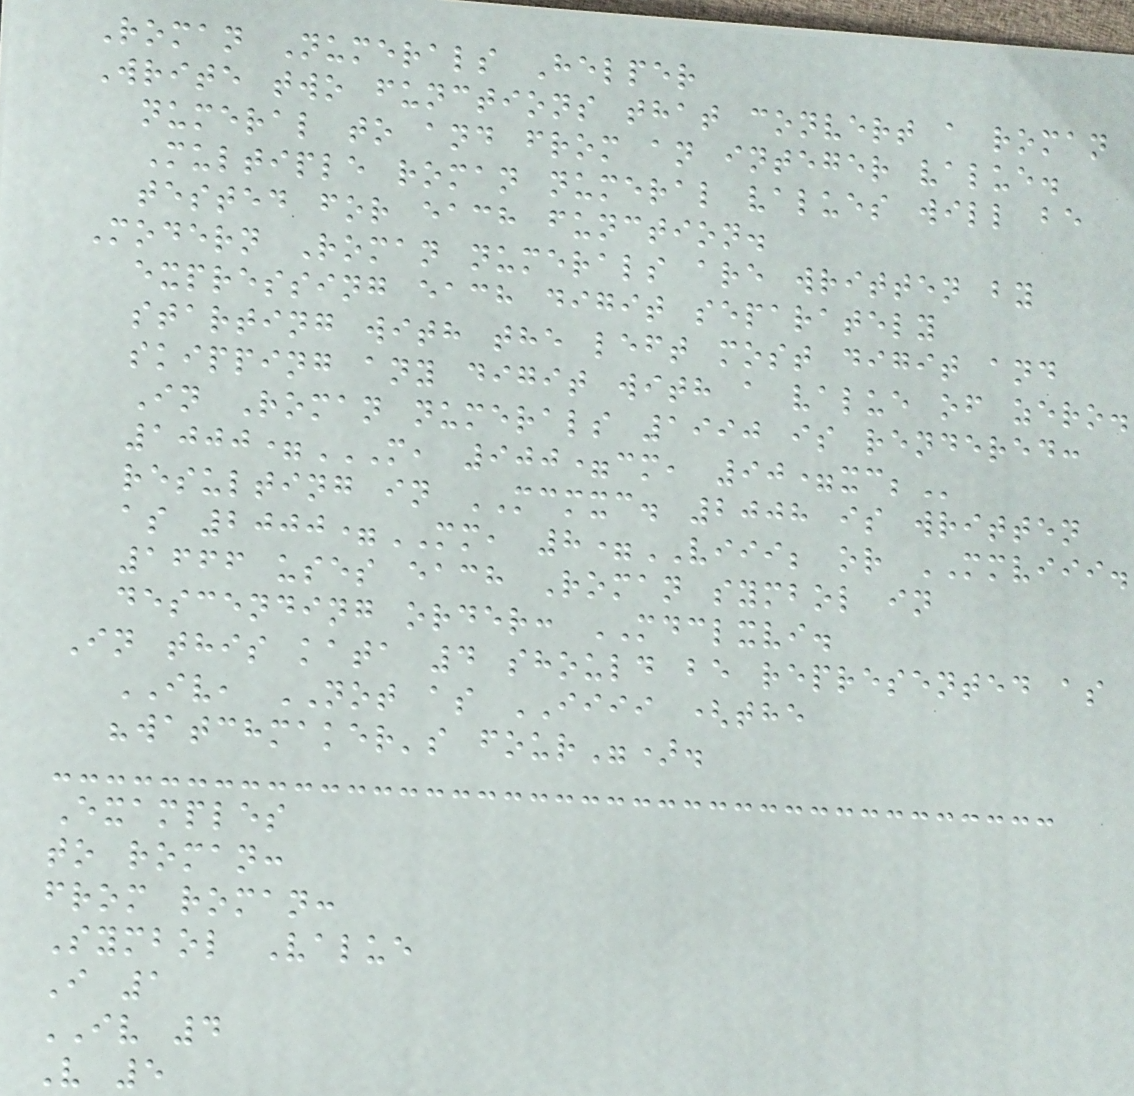Roman Numerals Helper
Write two functions that convert a roman
numeral to and from an integer value.
Multiple roman numeral values will be
tested for each function.
Modern Roman numerals are written by
expressing each digit separately
starting with the left most digit and
skipping any digit with a value of zero.
In Roman numerals 1990 is rendered:
1000=M, 900=CM, 90=XC;
resulting in MCMXC. 2008 is written
as 2000=MM, 8=VIII; or MMVIII.
1666 uses each Roman symbol in
descending order: MDCLXVI.
In this kata 4 should be represented as
IV, NOT as IIII (the
"watchmaker's four").
Examples
to roman:
from roman:
Symbol Value
I 1
IV 4
V 5
